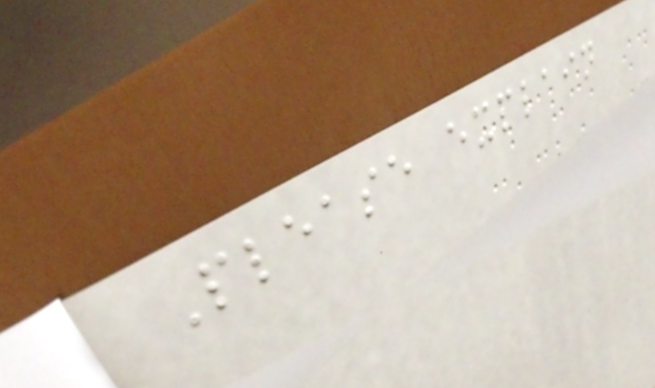Please explain
